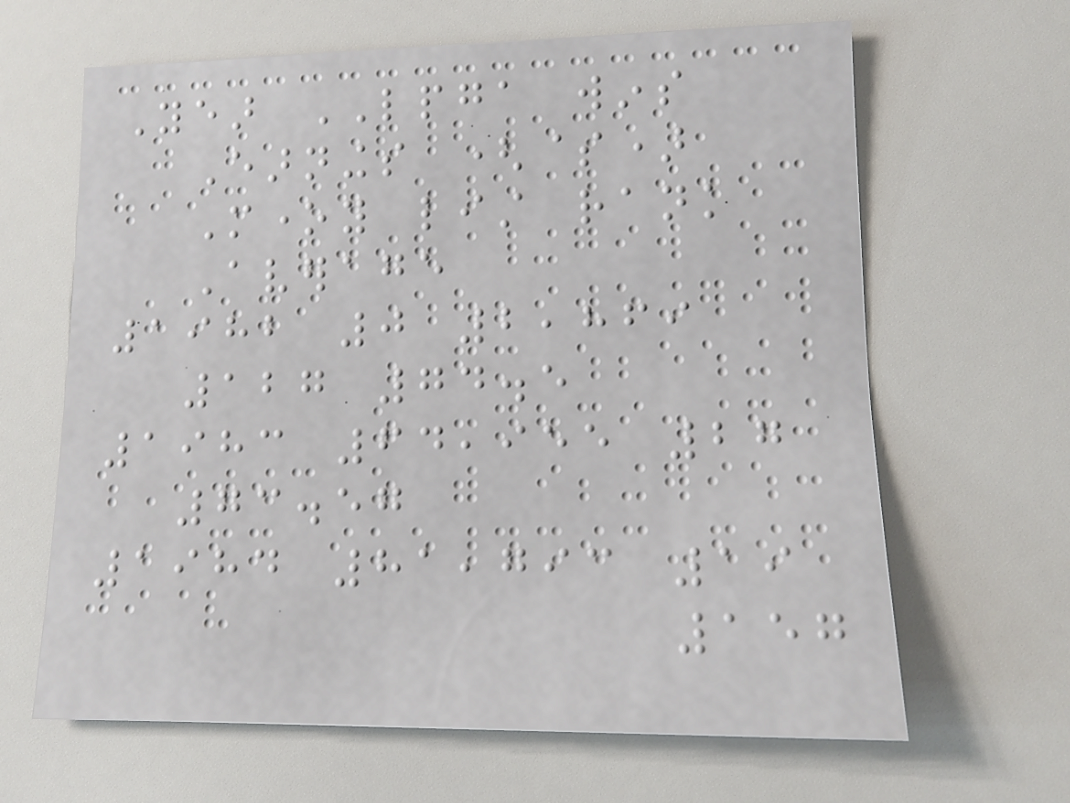Year LPGA wins
Earnings ($)
Money list rank
Average
1982 0 2,869
127 74.5
1983 64,955 27
73.57
1984 81,793 19
157
